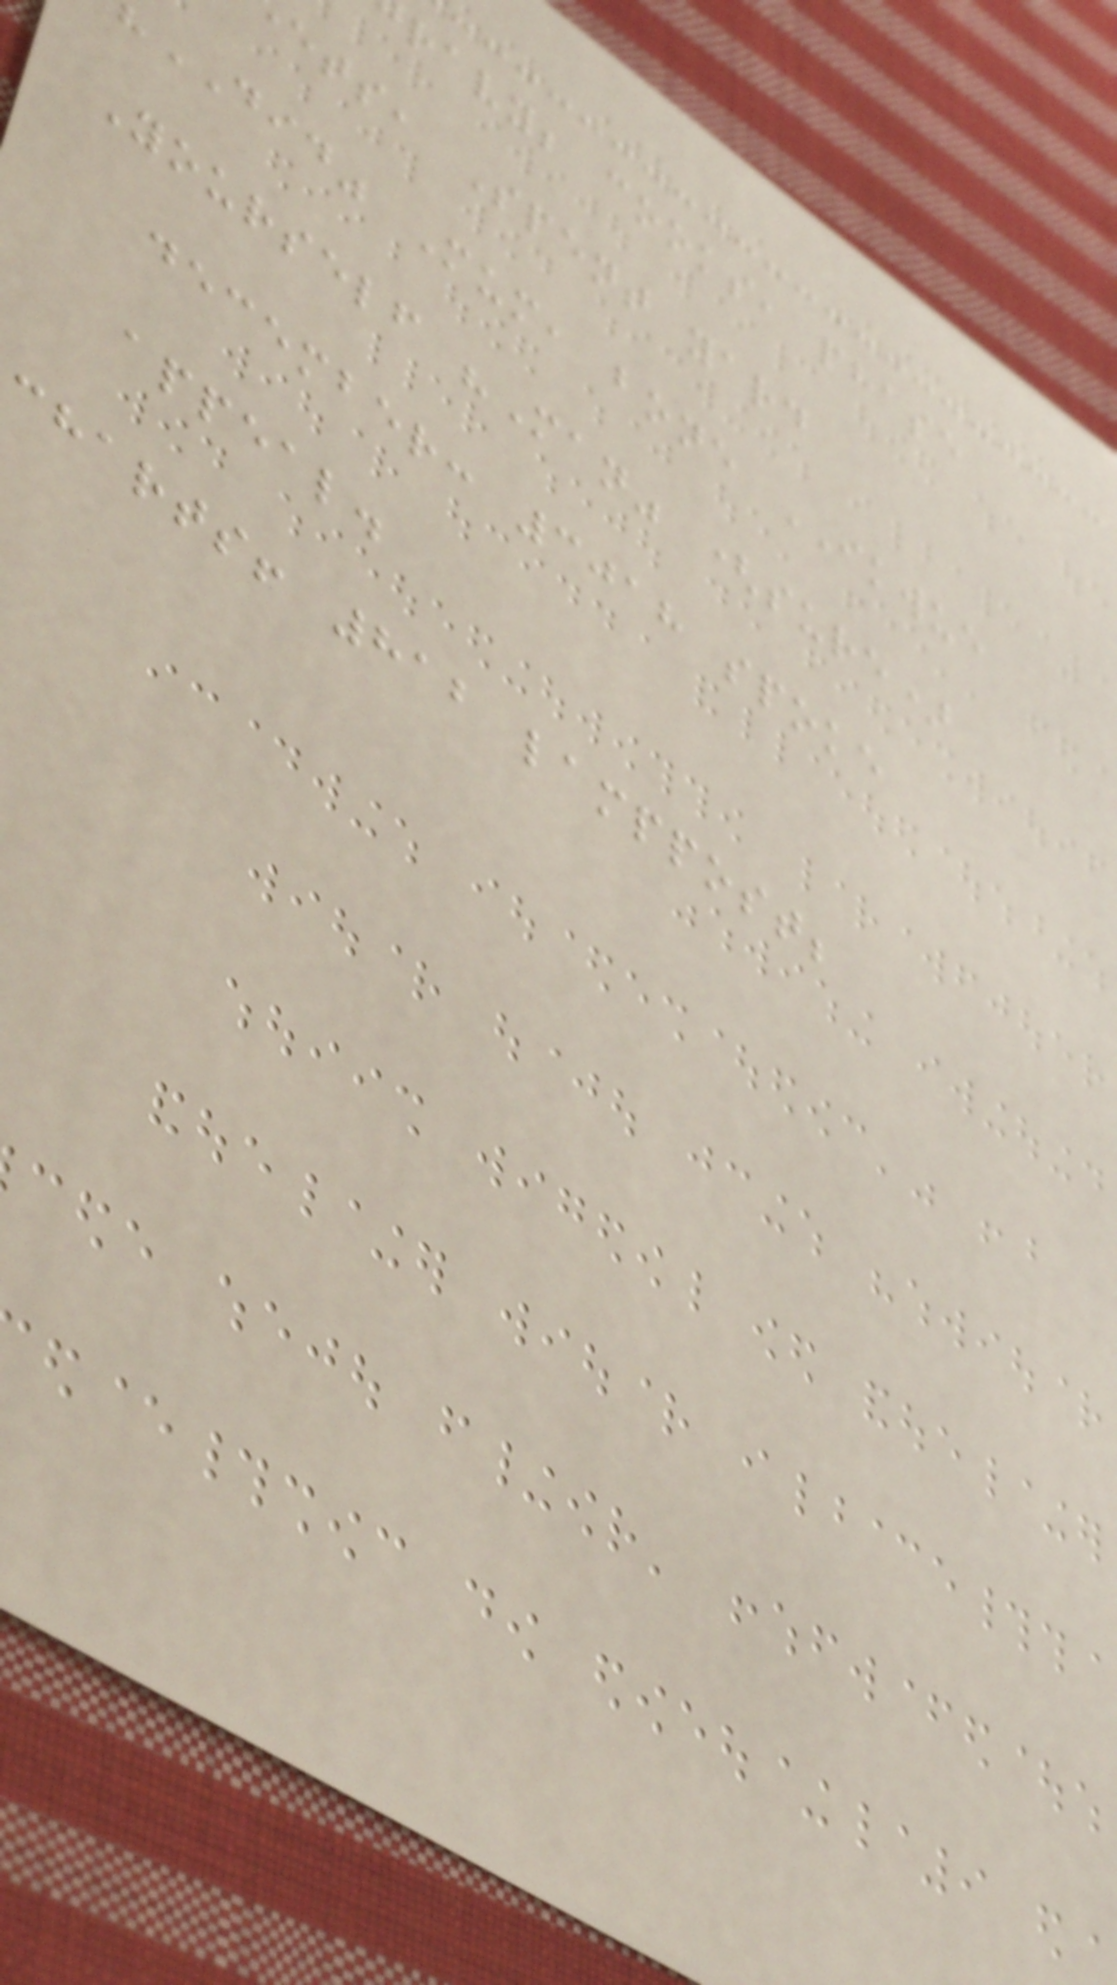ravy; cooks, phase
ets, Spent yard
DID" Mum, bone IKWUE
Yourself "Man" (sure)
december: 3018 spoke
appeal.
charts! 812 lamppost;
